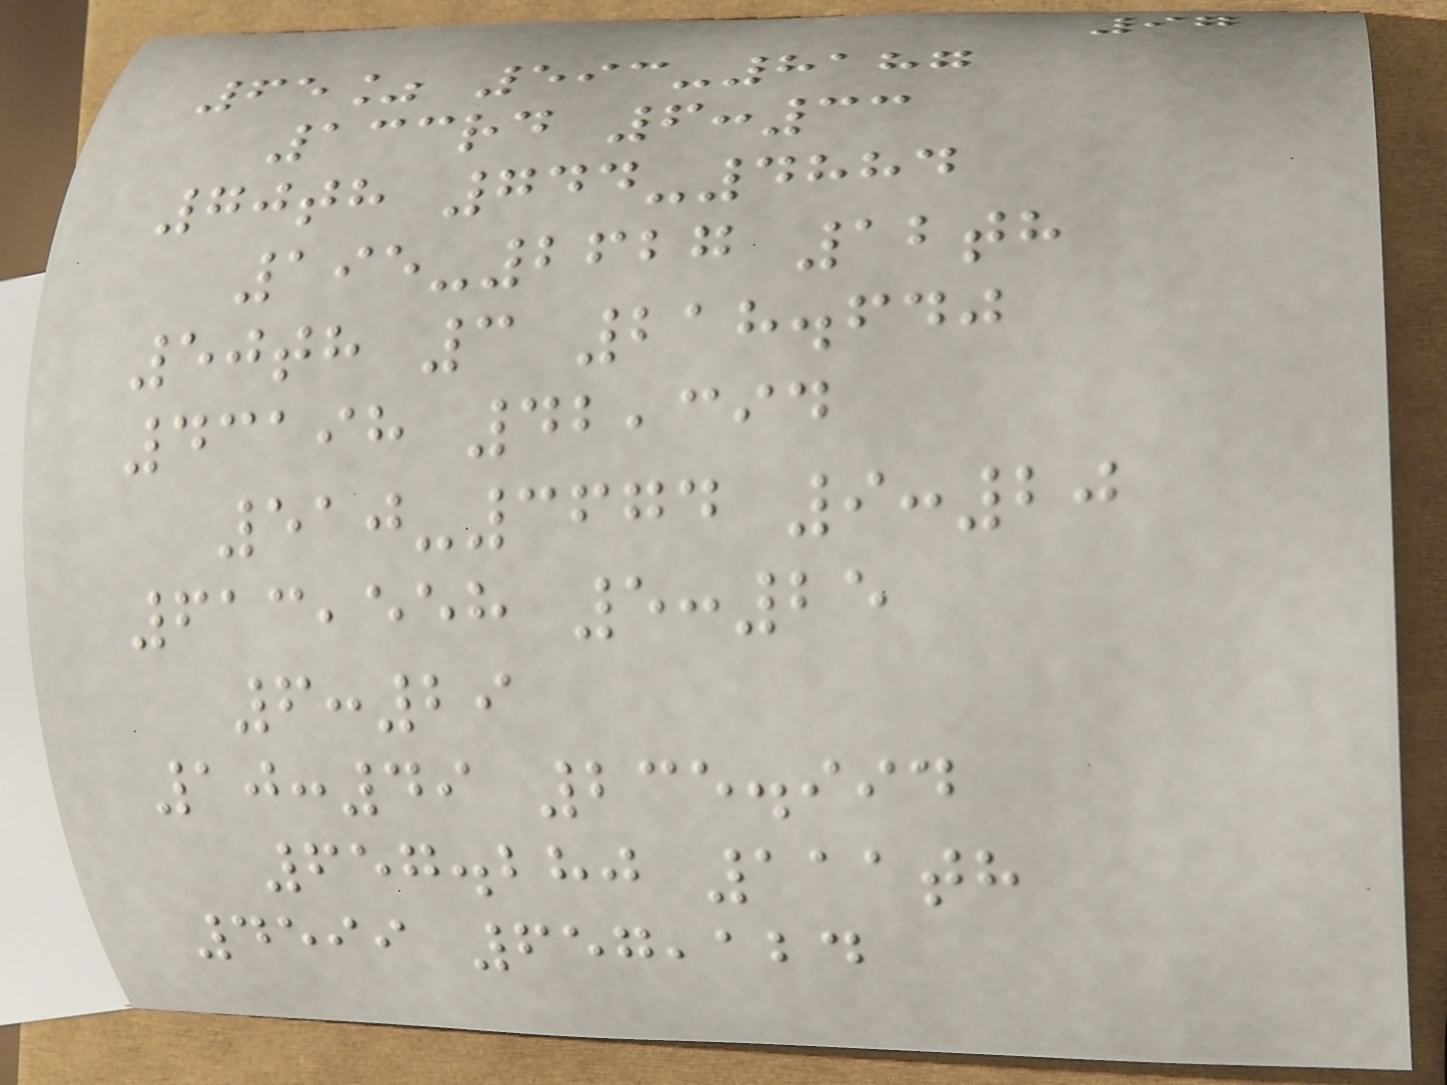97
65% 593-8187
133rd 6:33
70th 744-4884
195-2627 12th
50th 3 218.640
43198 42,394
510-3674 9:20
613,558 5:25
6:29
10:49 235.994
657.280 111th
4599 657,124
